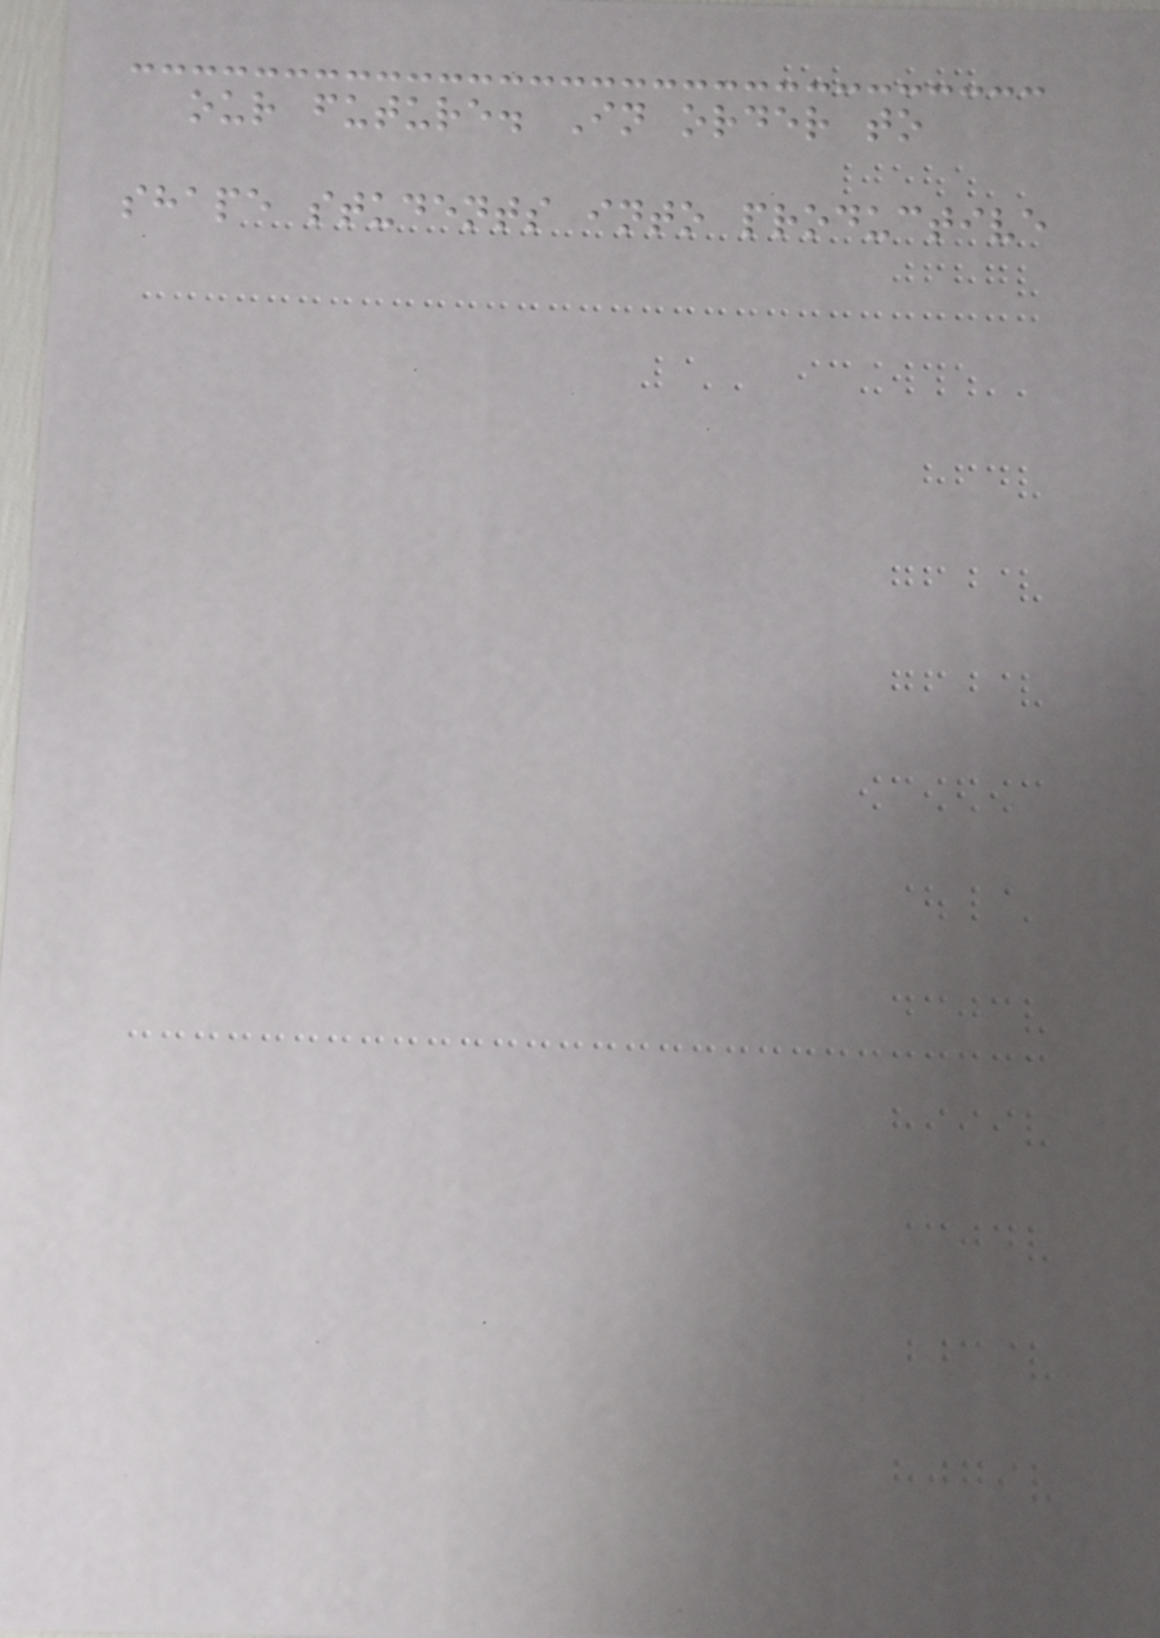our future. In order to
shape students into productive
